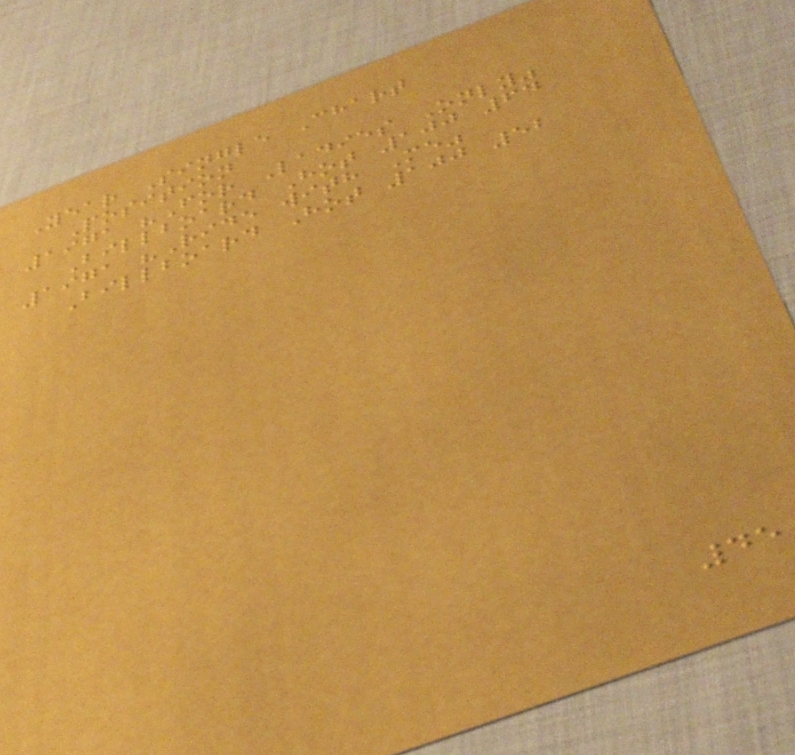Year Single Chart
Position
1971 "For Ladies Only"
Billboard Hot 100 64
1971 "Ride with Me"
Billboard Hot 100 52
45
